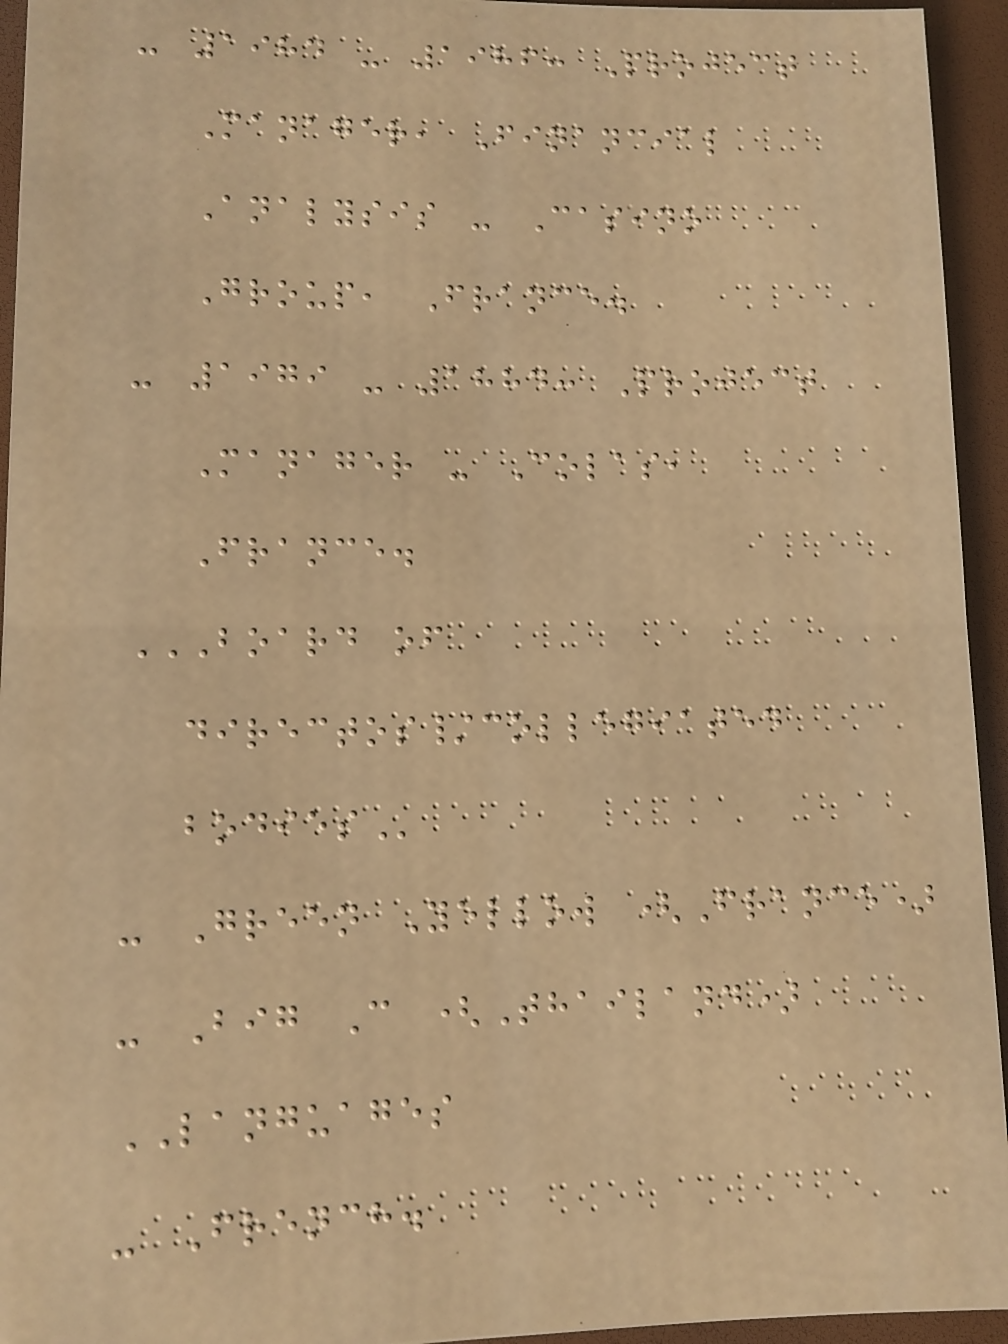- 1984 - 1986: Project
Manager, Financial
Analysis - Casino
Group, France.
- 1979 - 1884: Project
Manager - Colas,
France.
BOARD OF
DIRECTOS/COLLEGIATED
BODIES
- Green Yellow (France)
- Big C (Thailand)
LANGUAGES
- French.
